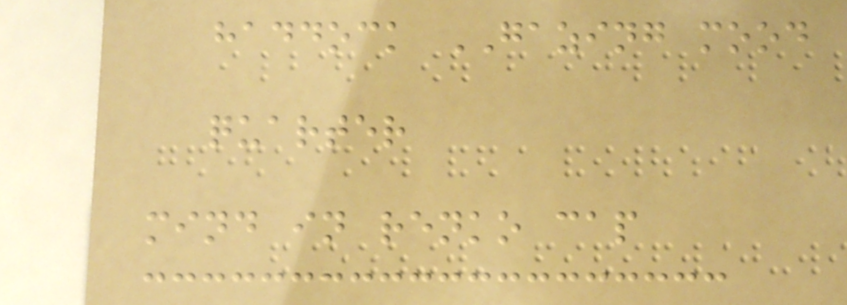haddock GAZING mood
quarter
mind in renko cap
